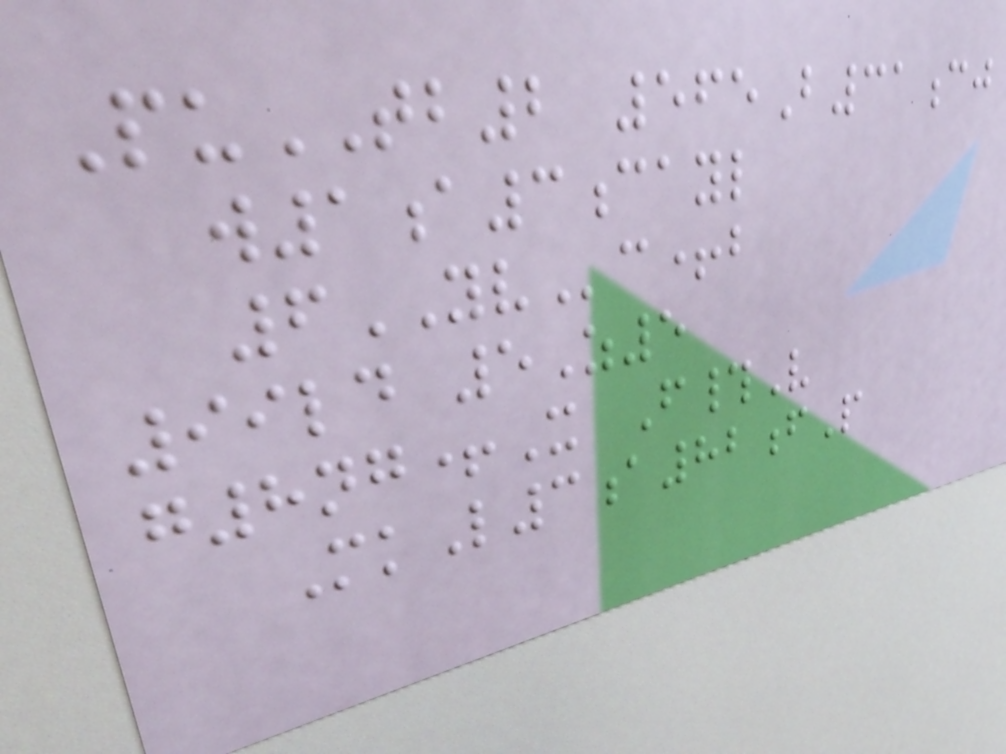PuTB2 565B31cj
w1a3cayl
6YVc+b
99ld 5Z5
g8ng+X F#V
MkL3a82fP
